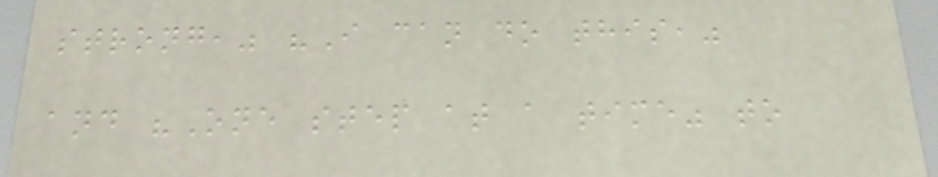strong," "I can do this,"
and "One step at a time" to
